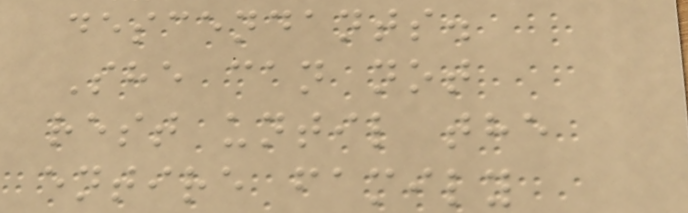descendants.
She can not
rest until the
entire family
